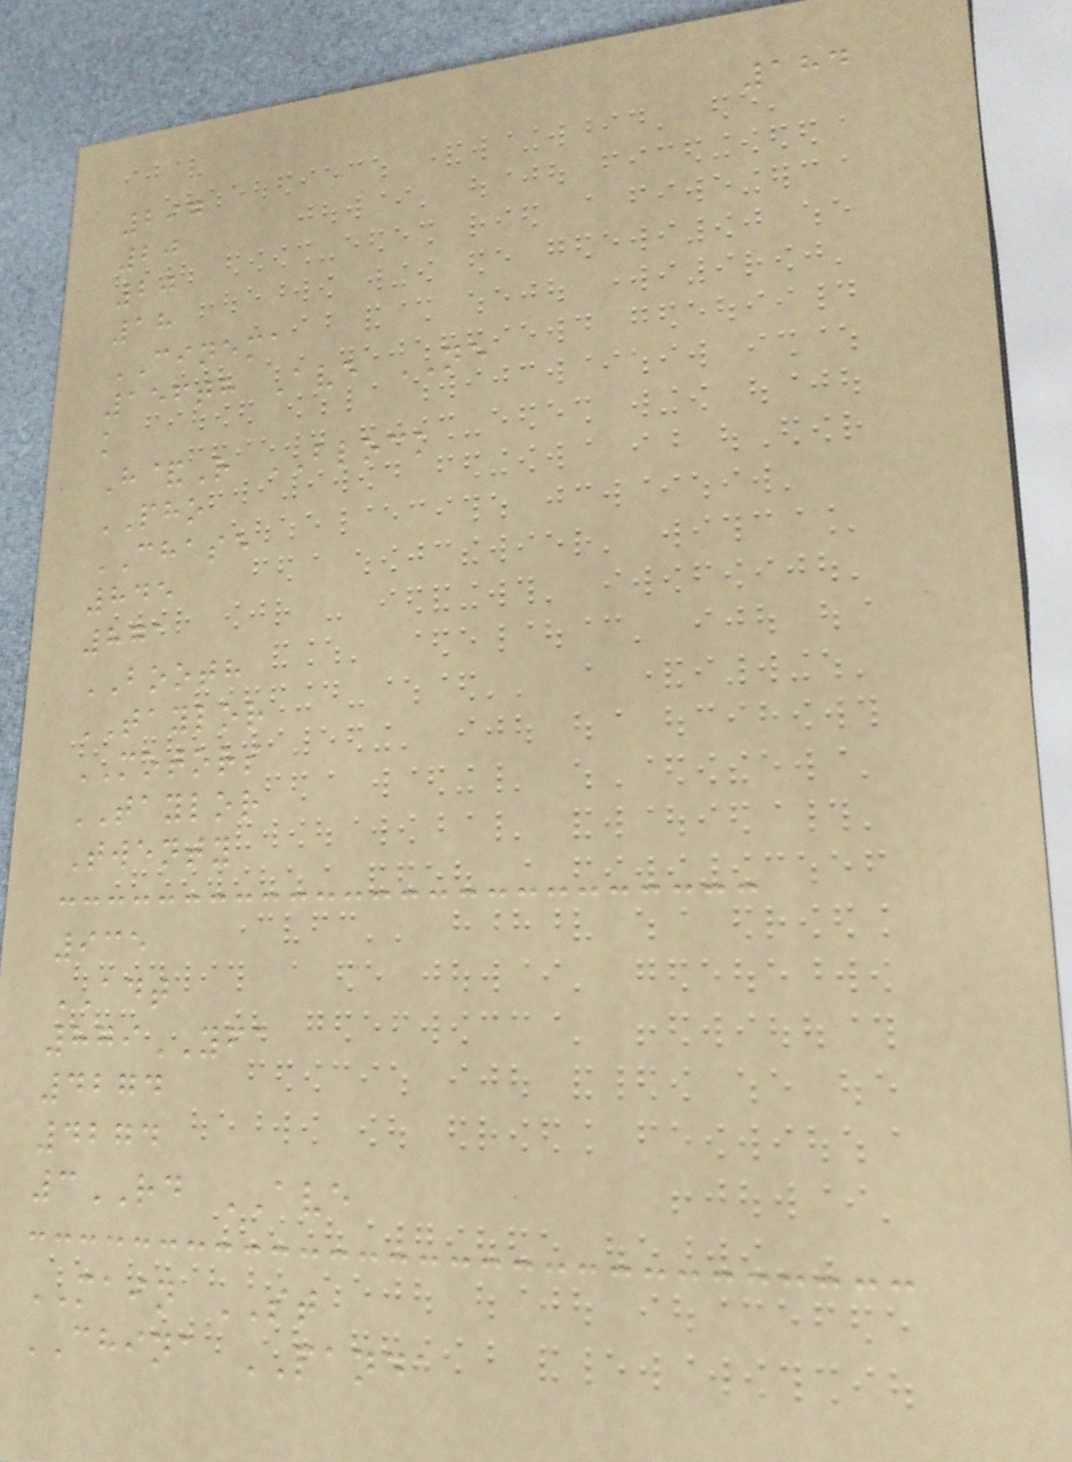184
297
20
20
18
CINEMA
156th Ave NE
k
H&R BLOCK
PHO
CHASE
845
871
BOOTH
TAYLOR
MOTORS
TAYLOR
Twenty
935
ADT
879YFA
4274
4274
3RD AVE
MAIN ST
CHINA PANDA
